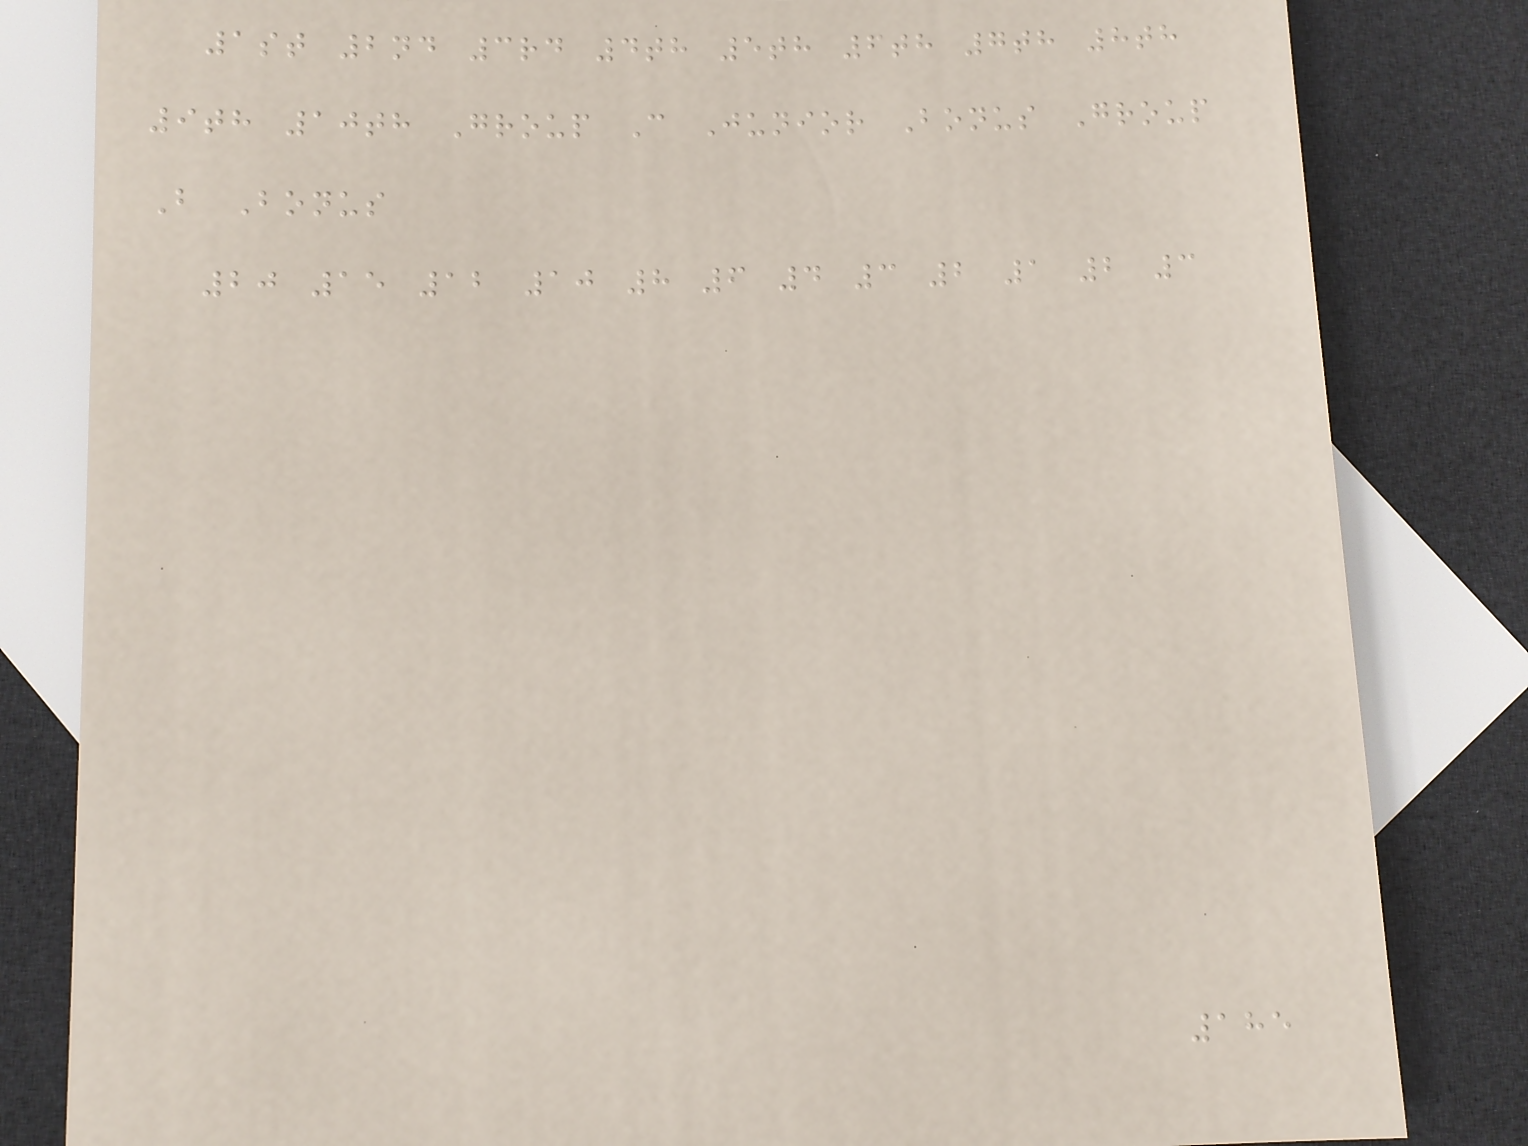1st 2nd 3rd 4th 5th 6th 7th 8th
9th 10th Group C Junior Bonus Group
B Bonus
20 15 12 10 8 6 4 3 2 1 2 3
185
